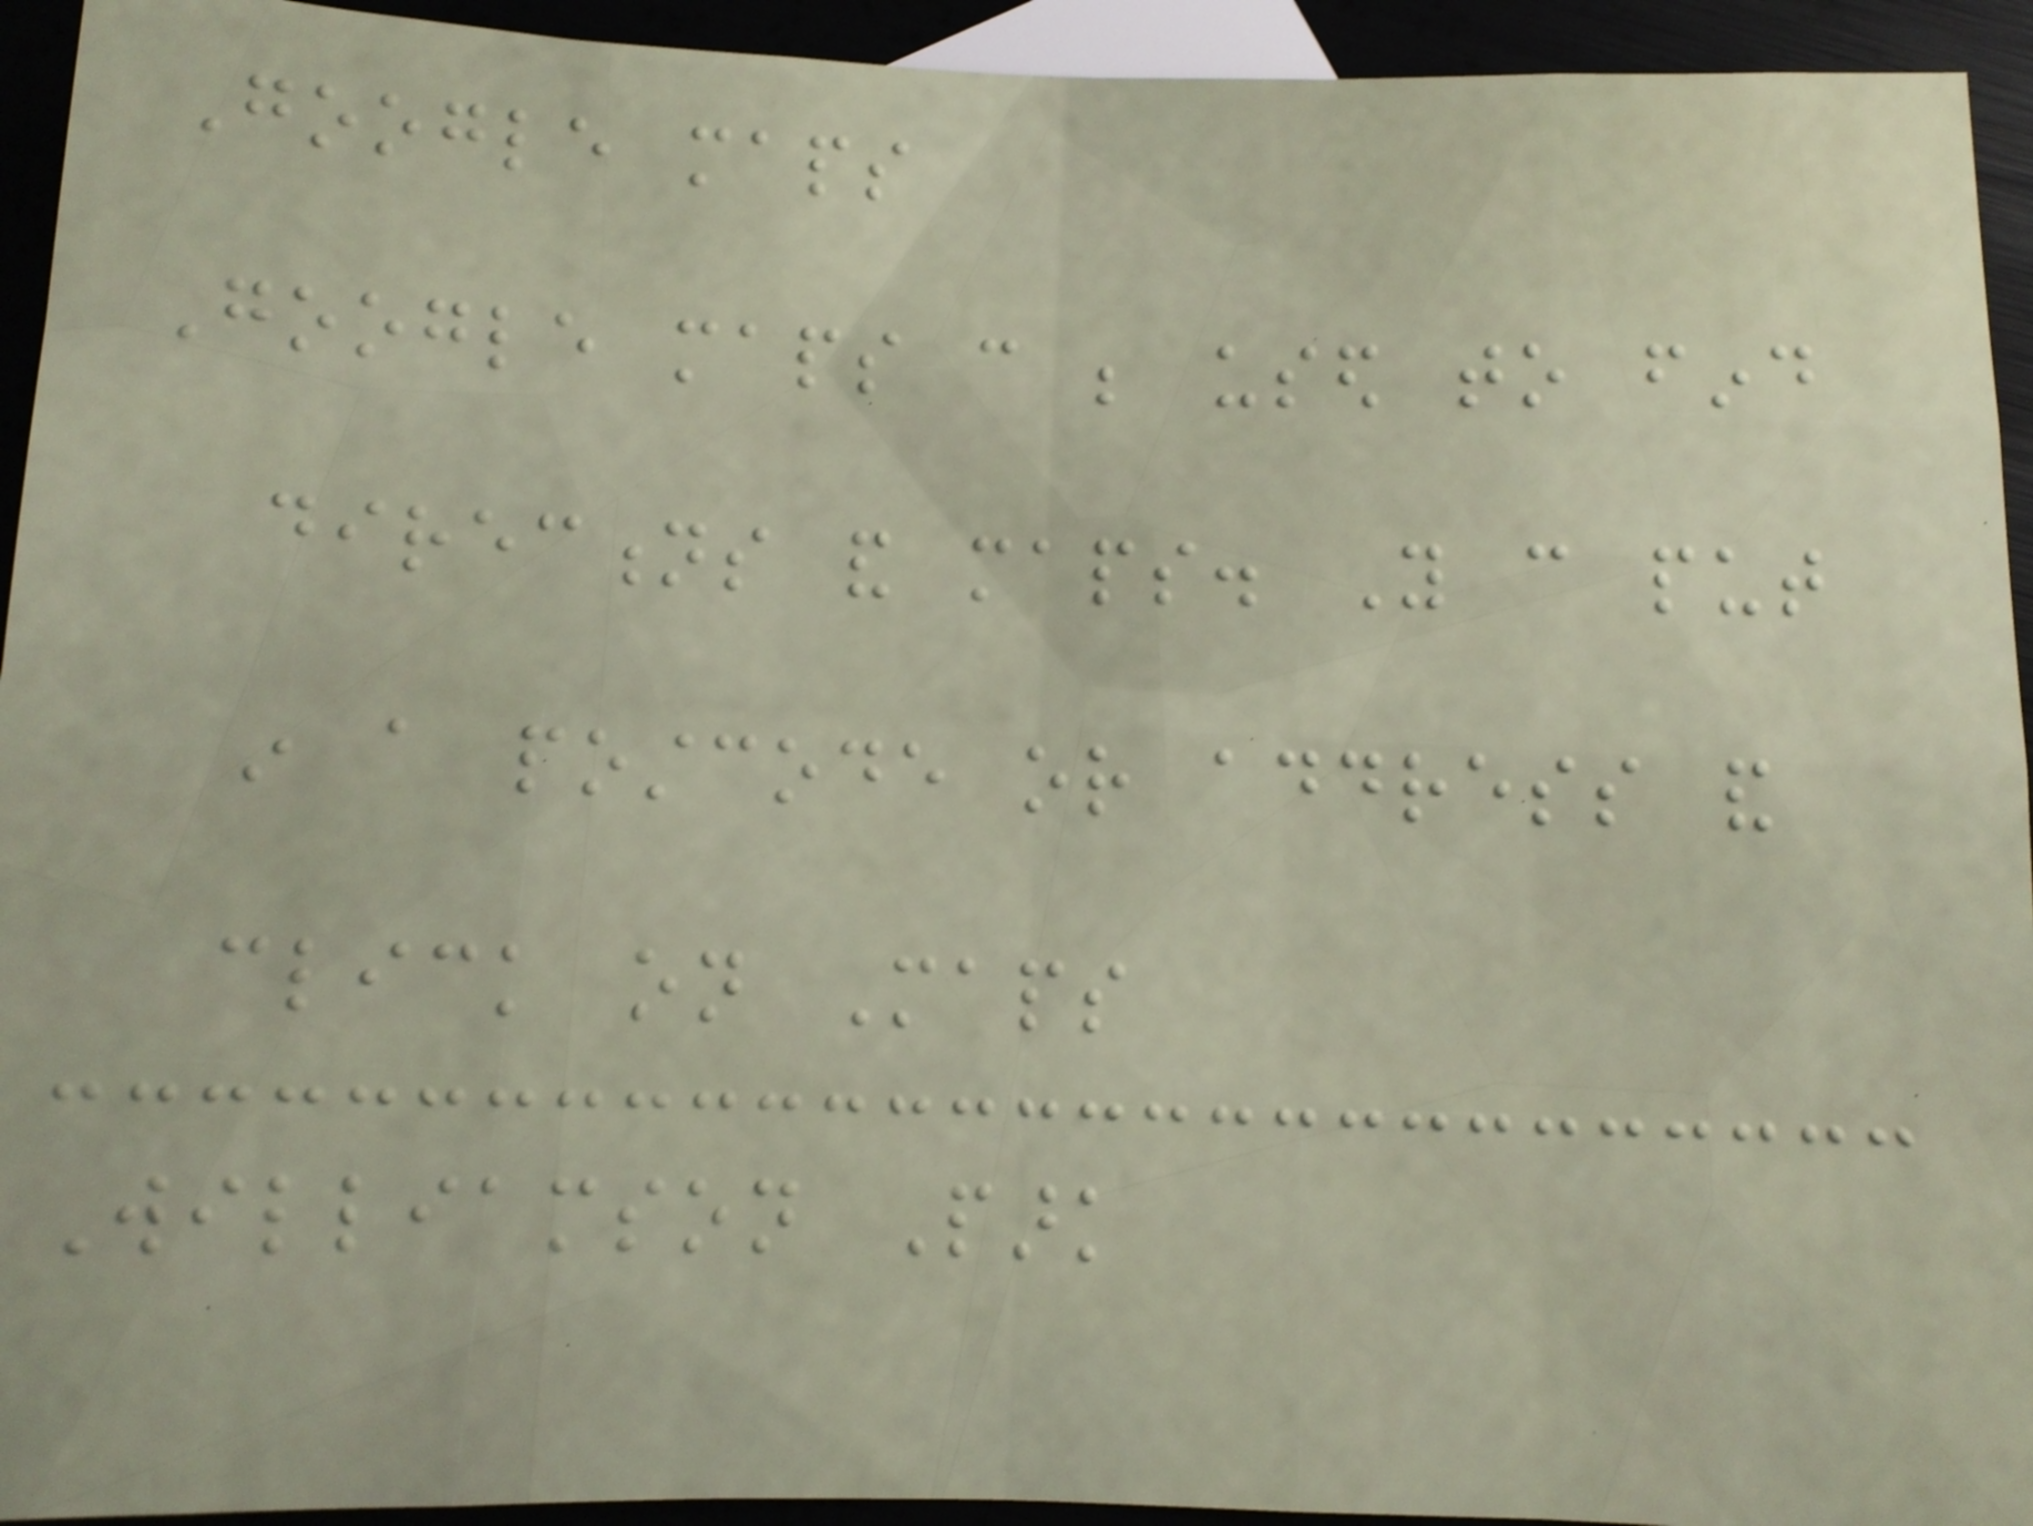Google maps
Google maps can be used to find
directions and maps. You can put
in a postcode or address and
click on Maps
Williamson Park
